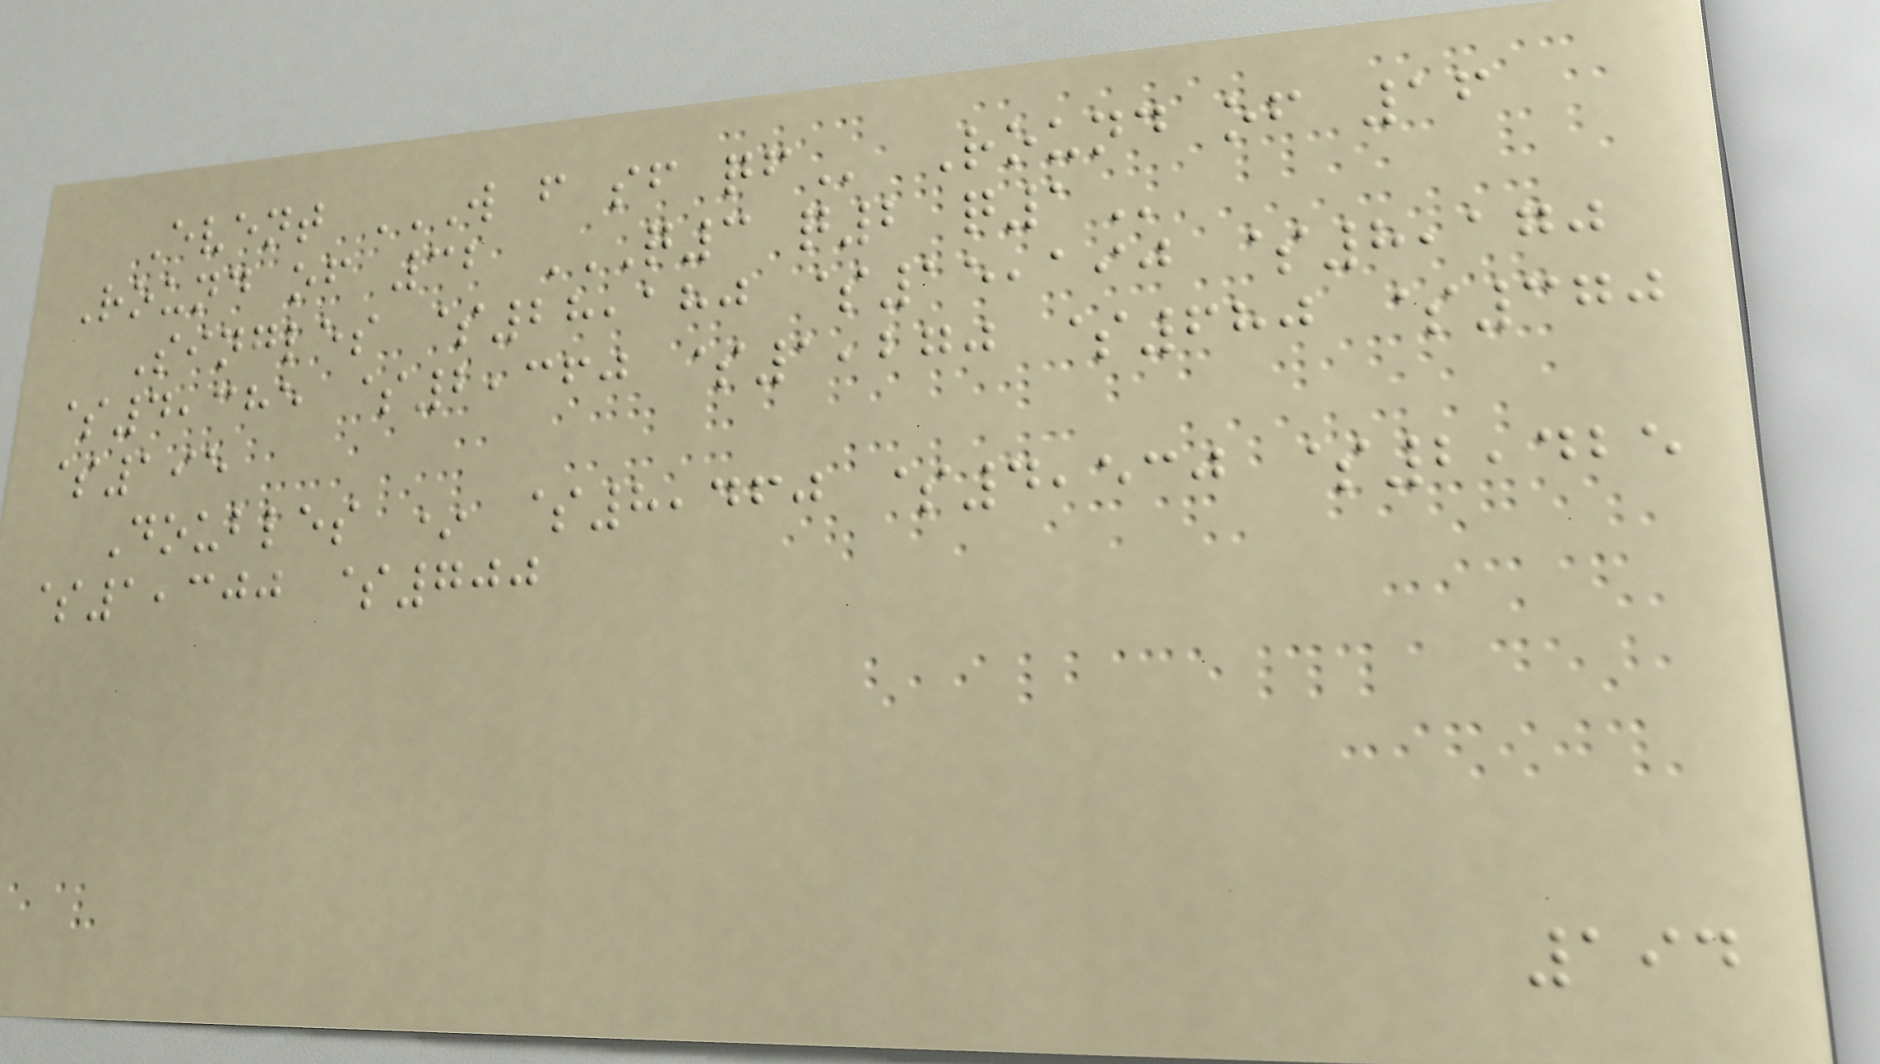Event W F SF QF Round of 16
Round of 32 Q3 Q2 Q1
Singles $28,180 $15,190 $8,170
$4,385 $2,360 $1,270 $680 $370
$195
Doubles * $8,460 $4,530 $2,425
$1,300 $700
194
